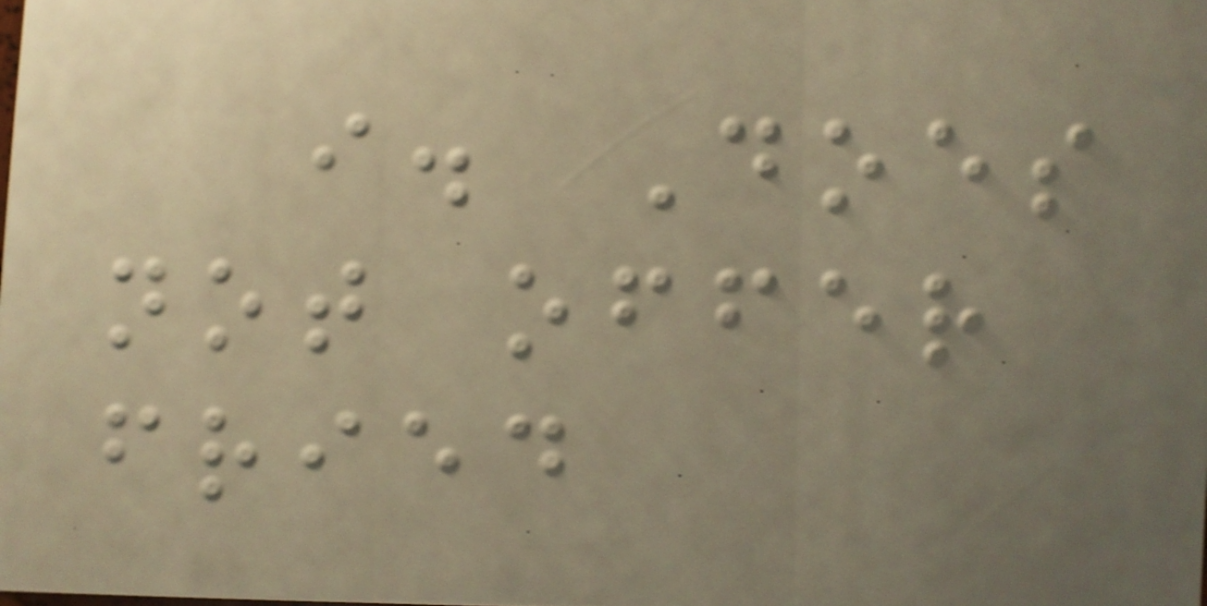i. Does
not offer
fried
